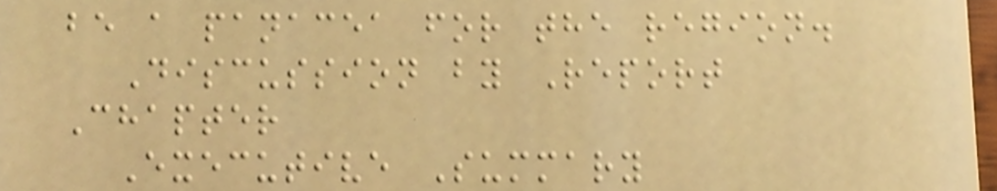be a panacea for the region.
Discussion by Report
Chapter
Executive Summary
